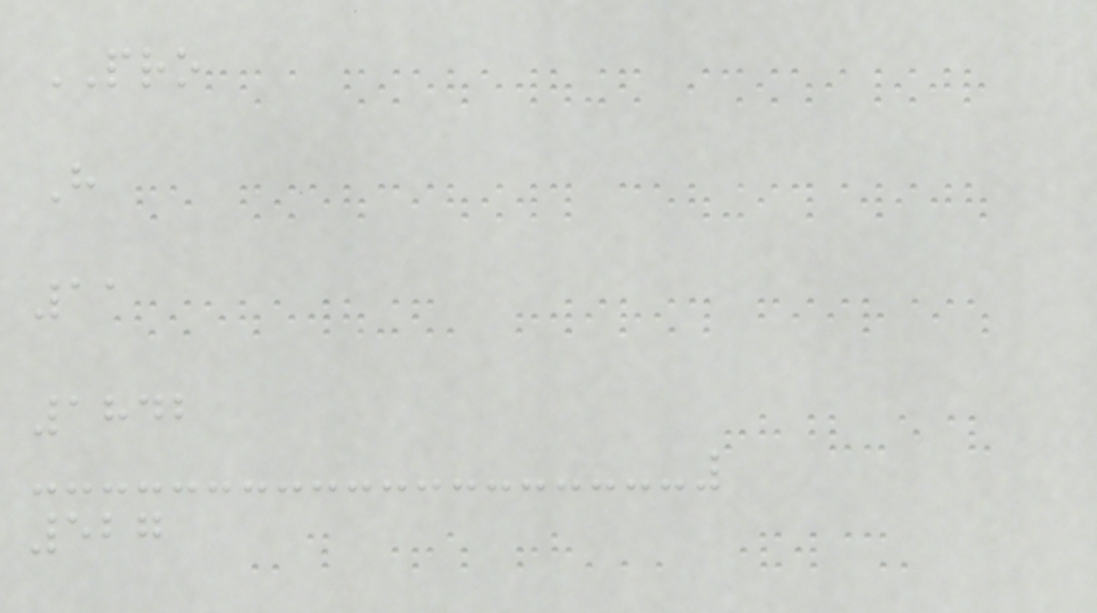PRO
H
11
1842
527
